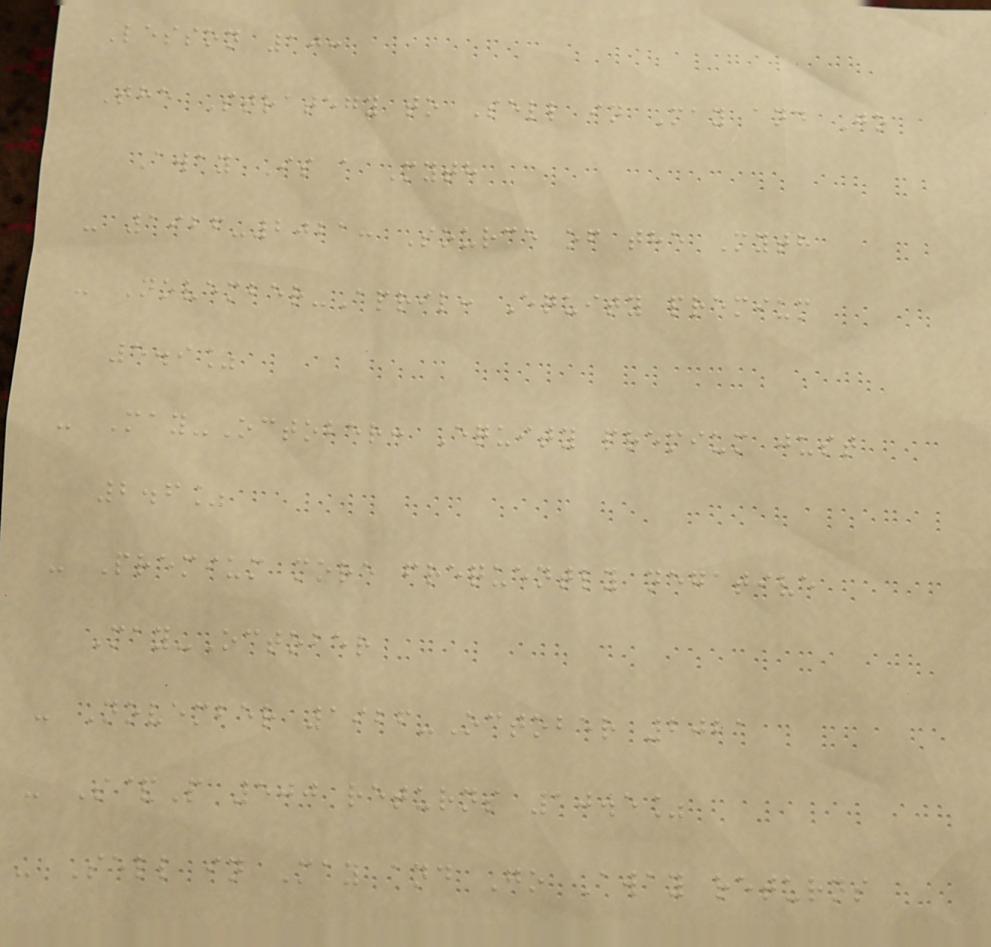Lesson 10:
The Strategy to Sell in May and Go
Away Is a Myth
- 1926-2021: Source of the Myth
- November-April: Equity premium
5.9%
- May-October: Equity premium just
2.6%
- Premium more frequently negative
May-October
- November 1926-October 2021
- S&P 500 returns 10.5%
- Sell in May and Go Away returns
